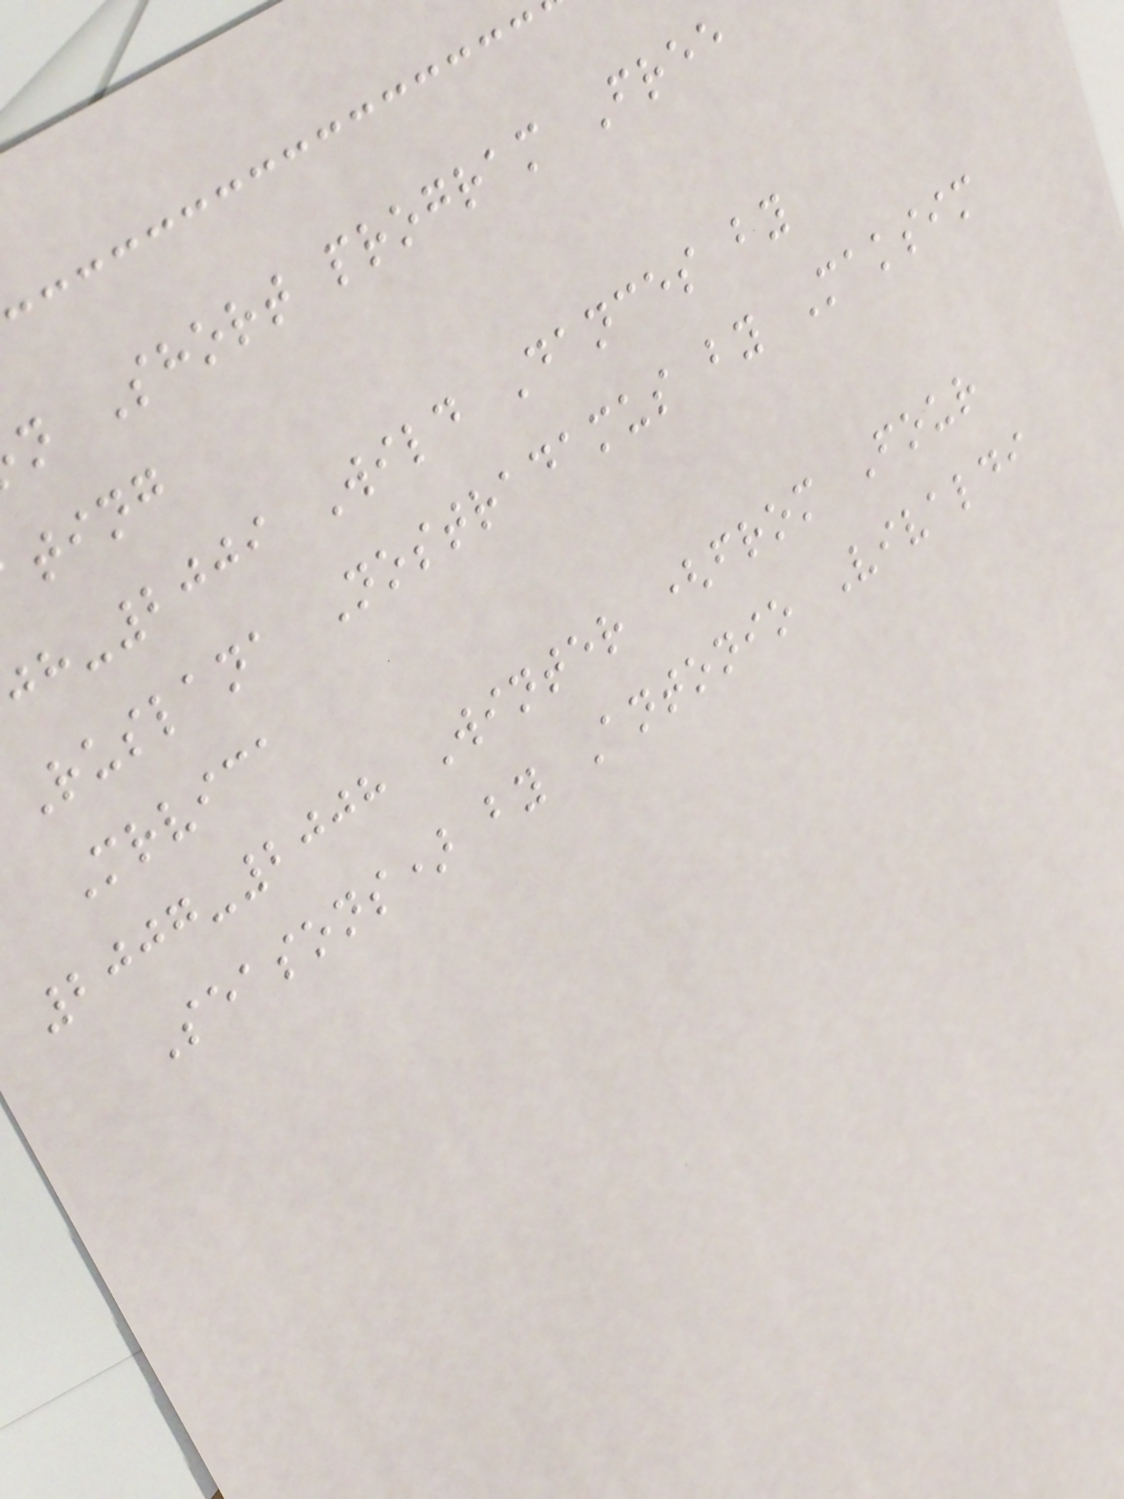n Short program Free
ting
-2009 Wild Dances by
Ruslana Nostradamus by Maksim
Mrvica
2007-2008 Winter (from Four
Seasons) by Antonio Vivaldi
